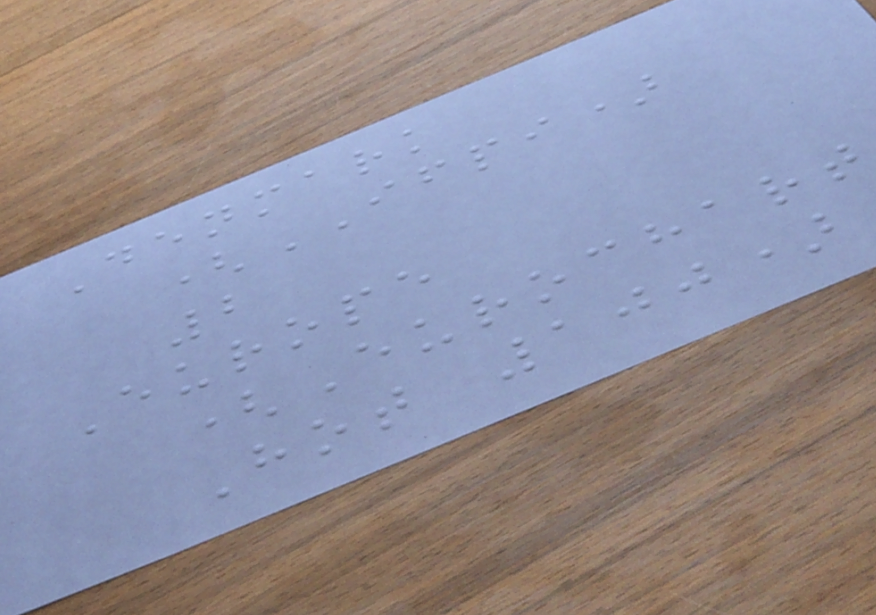Denmark
(IFPI)
2
Europe
(Eurochart
Hot 100)
